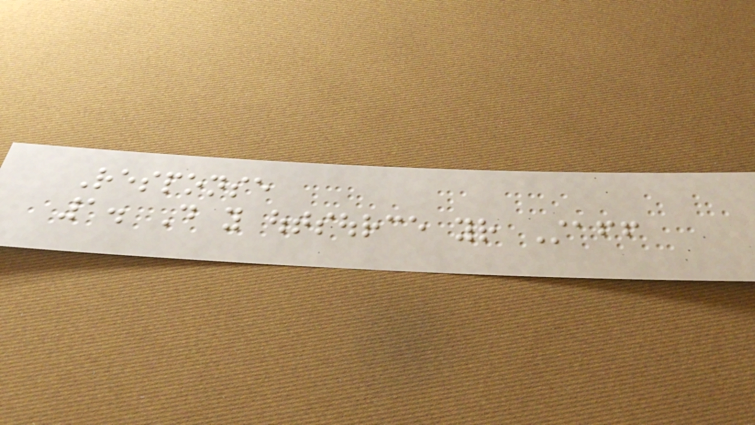Response
1. Do you outsource your Staff
